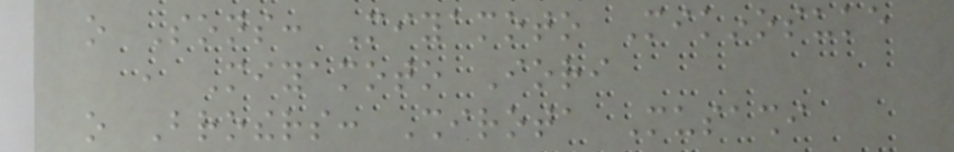o Sons: Miyamoto Mikinosuke
, Miyamoto Iori
o Brothers: Shirota Musashi
